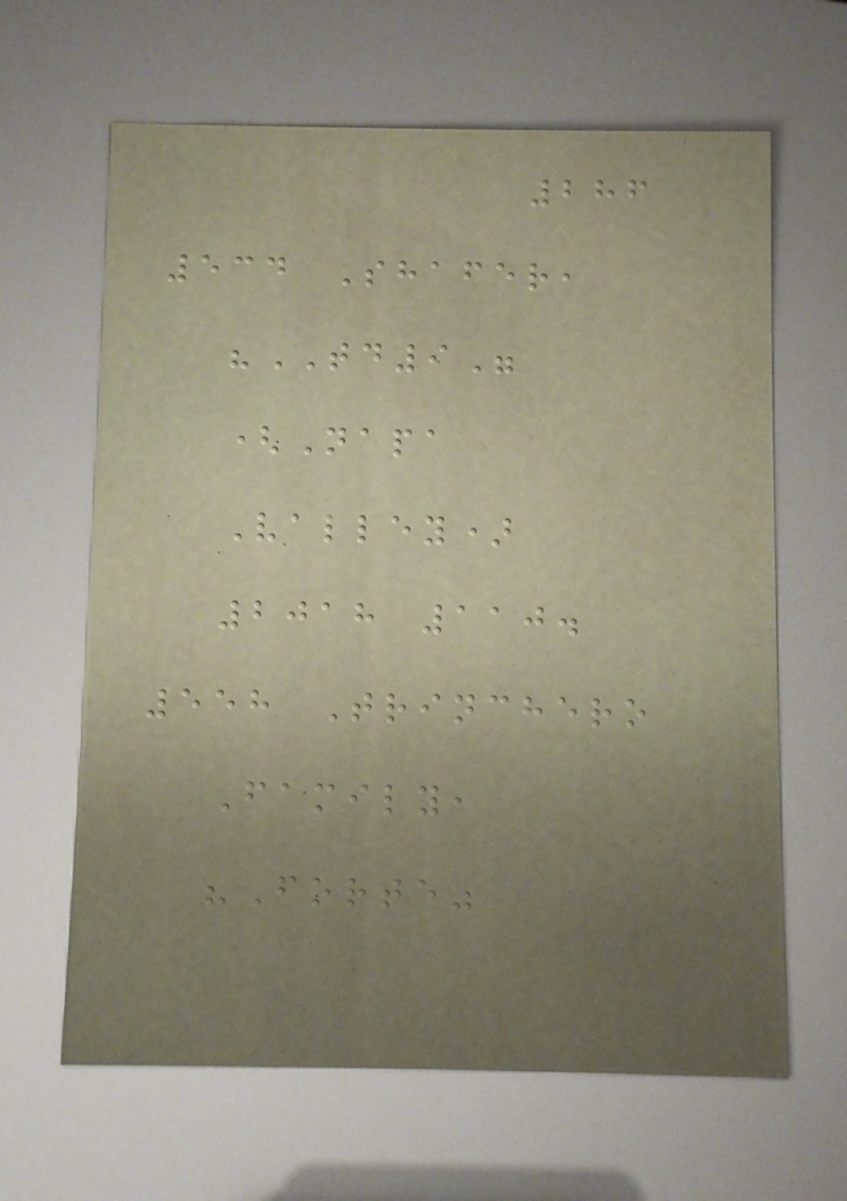286
534 Shafer,
"TD9"
(Napa
Valley)
2018 110.
558 Trinchero
Family,
"Forte"
